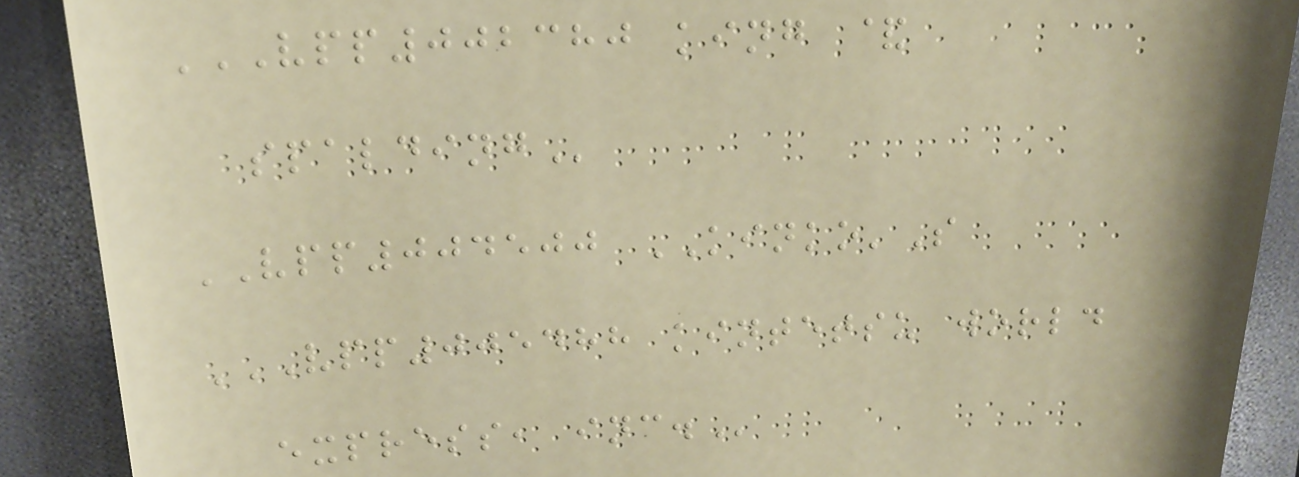VPP002380 KING &
SPALDING
VPP004500 KINKO'S
VPP005488 KINTETSU WORLD
EXPRESS, INC.
